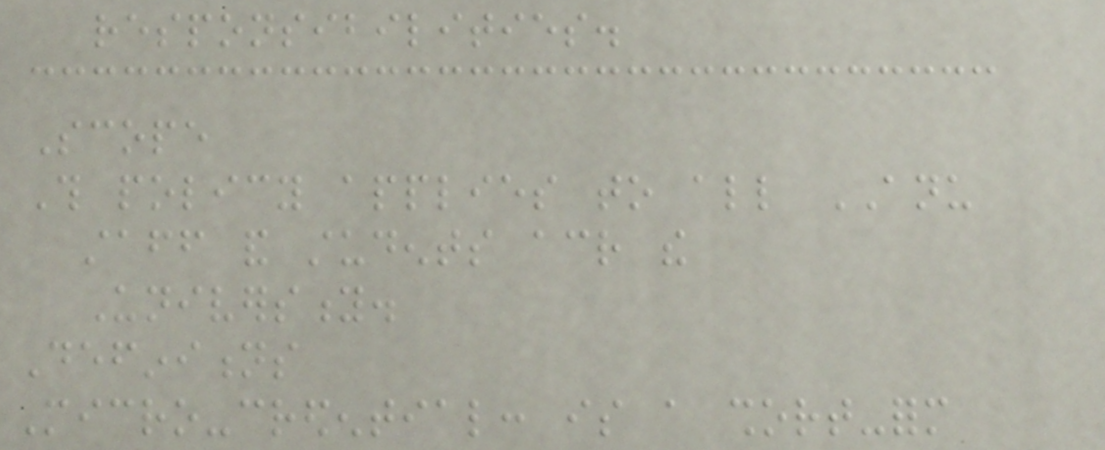responsibilities.
Scope
This policy applies to all ANU
staff and students across the
University.
Definitions
Micro-credential: is a short-form
